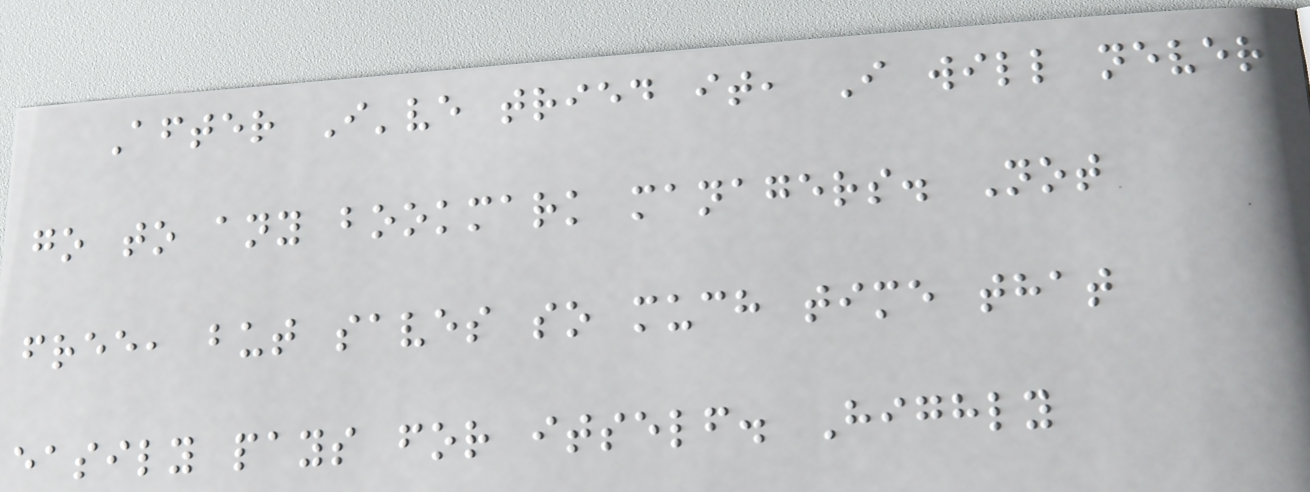After I've tried it, I will never
go to any bookmark managers. Not
free, but saves so much time that
easily pays for itself. Highly
